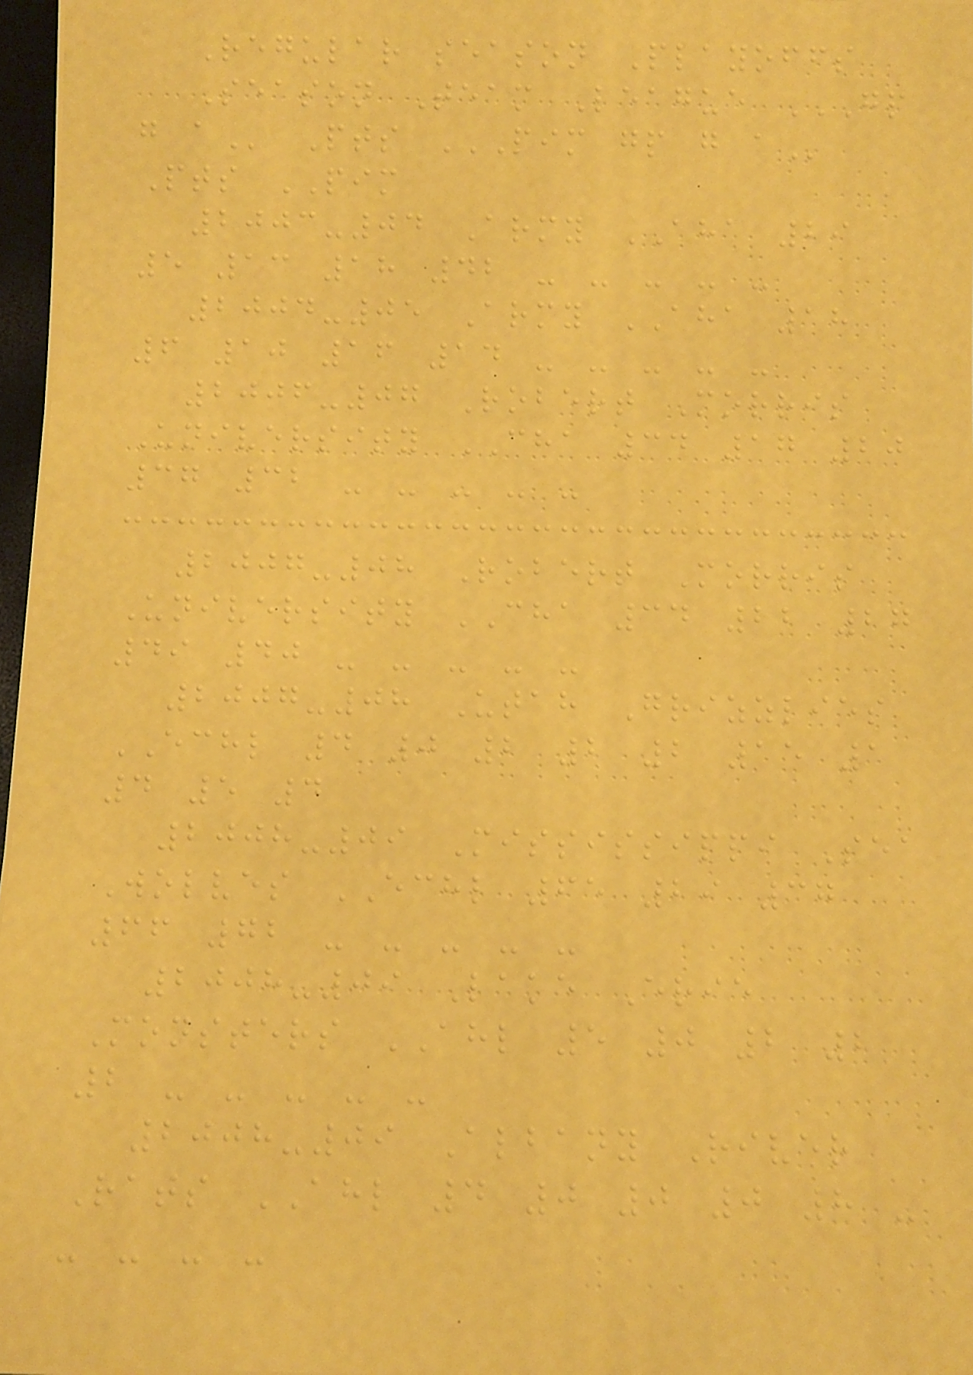Regular season Playoffs
Season Team League GP
G A Pts PIM GP G A
Pts PIM
2003-04 Army AHA 29
5 13 18 42 - - - - -
2004-05 Army AHA 18
6 10 16 14 - - - - -
2006-07 Robert Morris
University CHA 34 17 20
37 32 - - - - -
2007-08 Robert Morris
University CHA 34 22 27
49 40 - - - - -
2007-08 Utah Grizzlies
ECHL 4 0 2 2 2 15 1
4 5 4
2008-09 Mississippi Sea
Wolves ECHL 65 29 37
66 72 - - - - -
2008-09 Lake Erie
Monsters AHL 5 0 2 2
2 - - - - -
2008-09 Albany River
Rats AHL 4 0 0 0 8 -
- - - -
